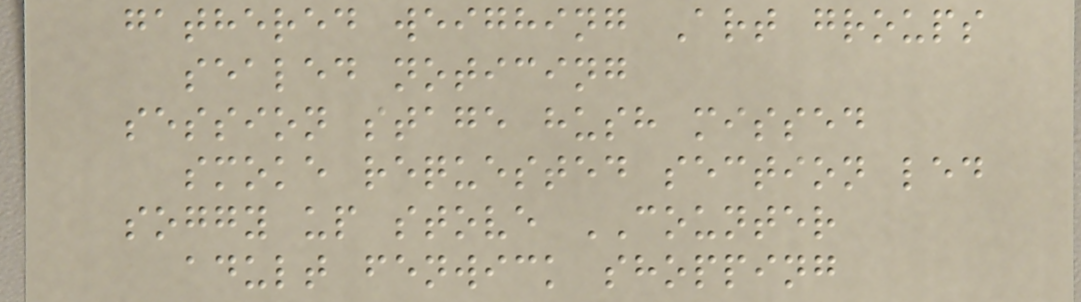gathered weighing Art groups
sealed noticing
session stage hush missed
smoke requested section led
soggy up stove COUNTER
adult fenwick shopping
